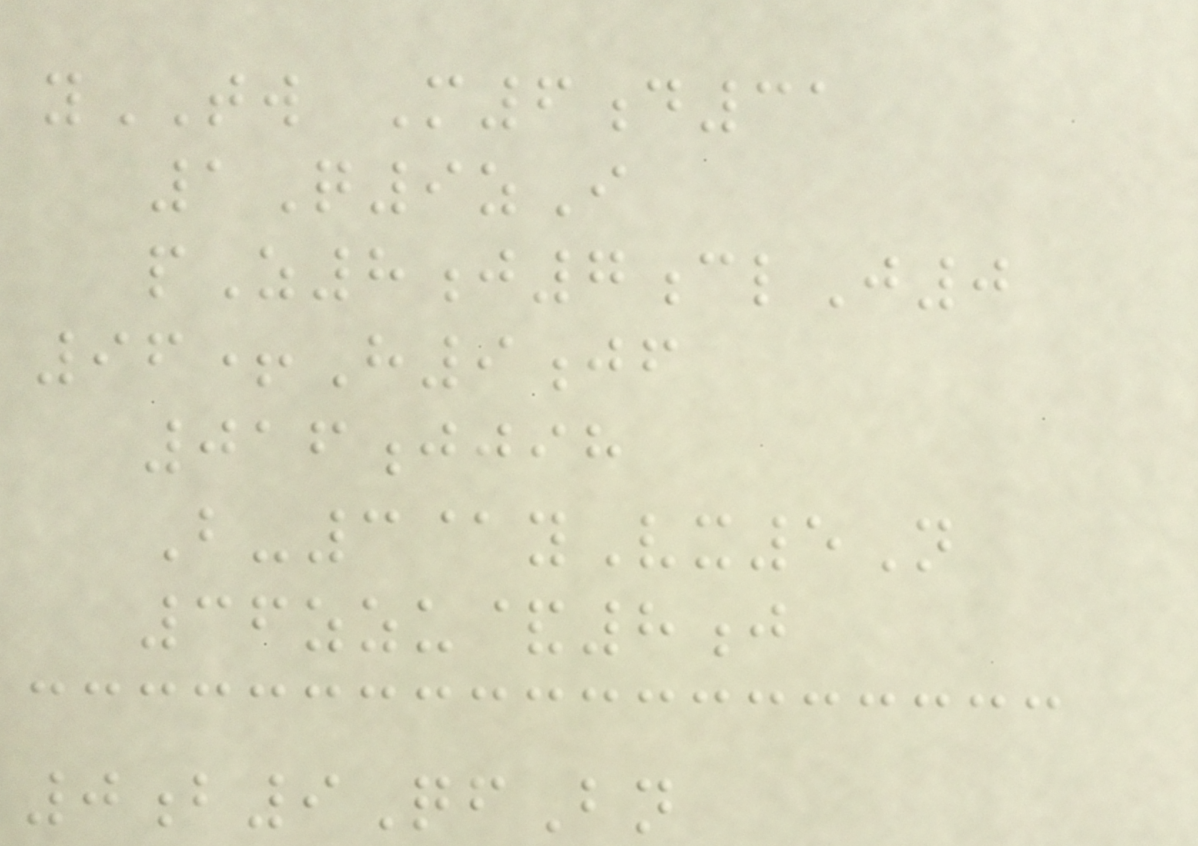yTW M6d31
1Q9zI
pZ8j7clJ0
96+H9jf
016jjih
B-3@yVx5N
36zzu&8j
0b9QfBn
